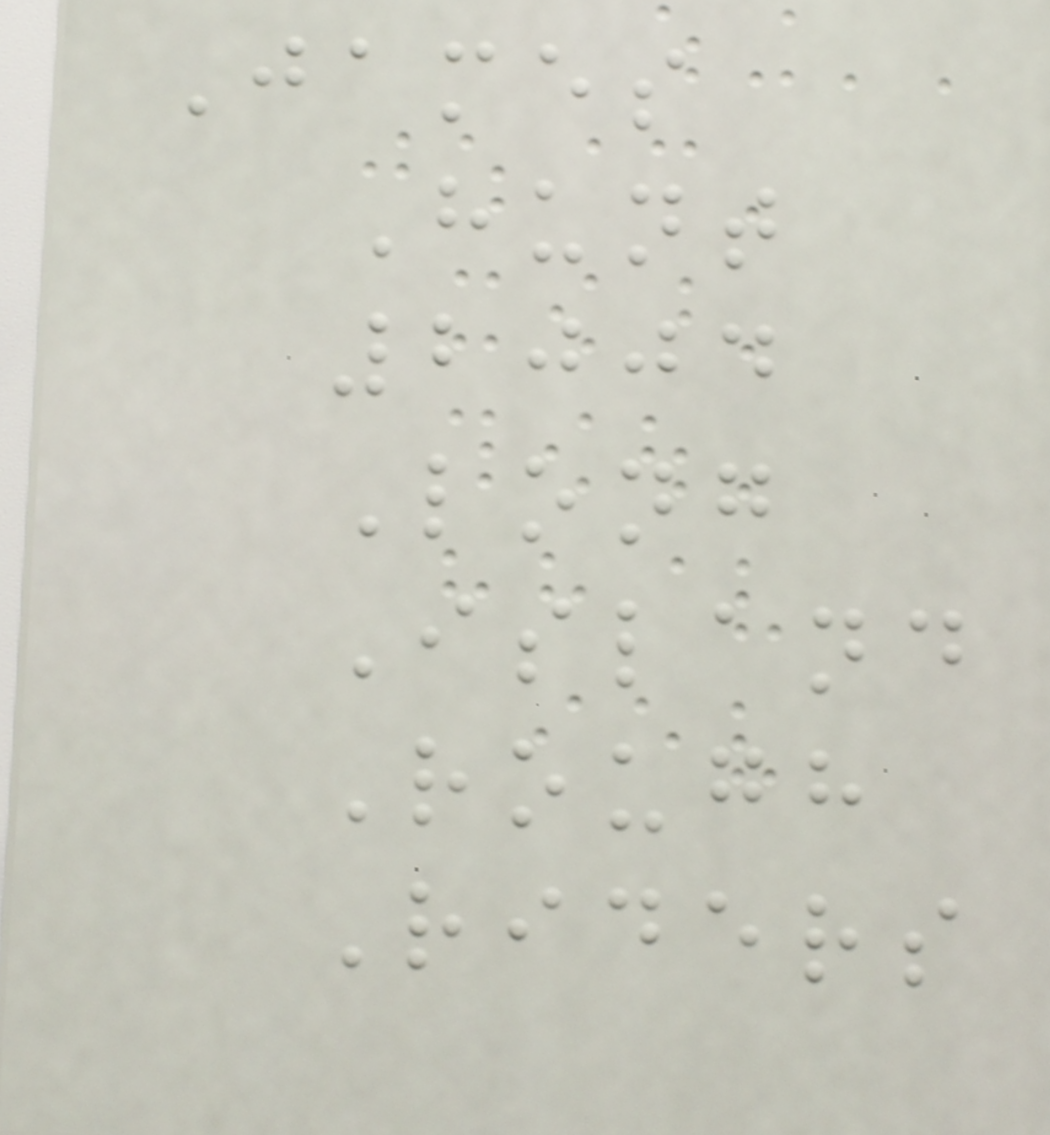James
Hunt
2004
Long
Island
Rough
Riders
